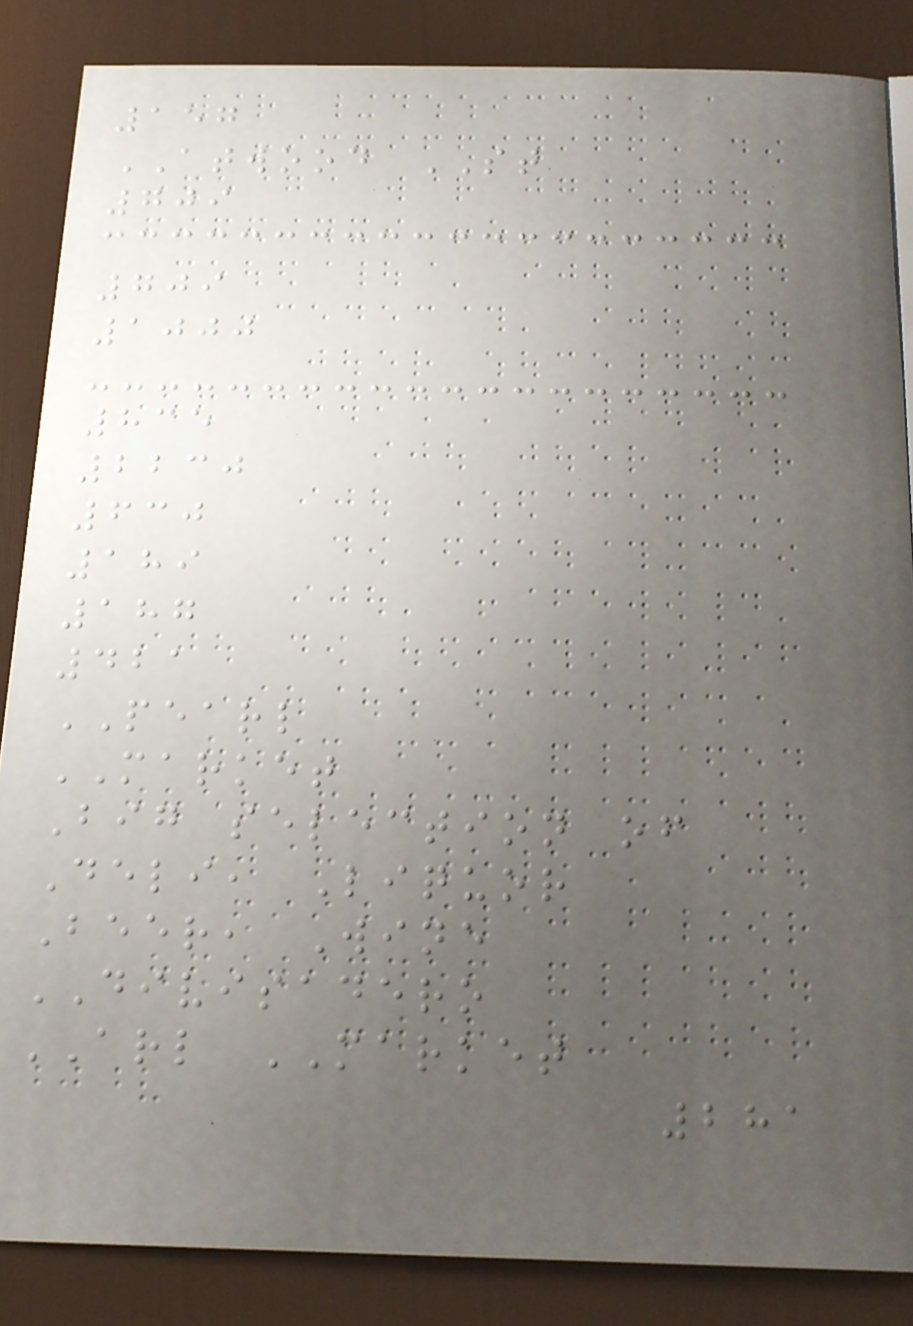157
ATWOOD ST
709
709
1000
835
2230
630
189
187
421
PEARL
MARKET
Big selection of
Deli, Liquor
Beer, Wine
DIVISADERO
ARL MARKET
281
